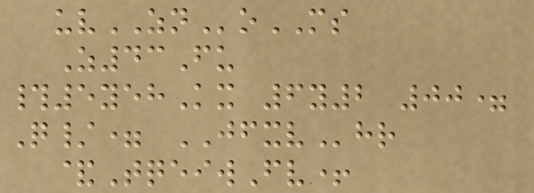uvZNoMS
Z43Fu
#5yehKx 6y2 00=
Q/= JFXVhr
&TqeiwFv+
